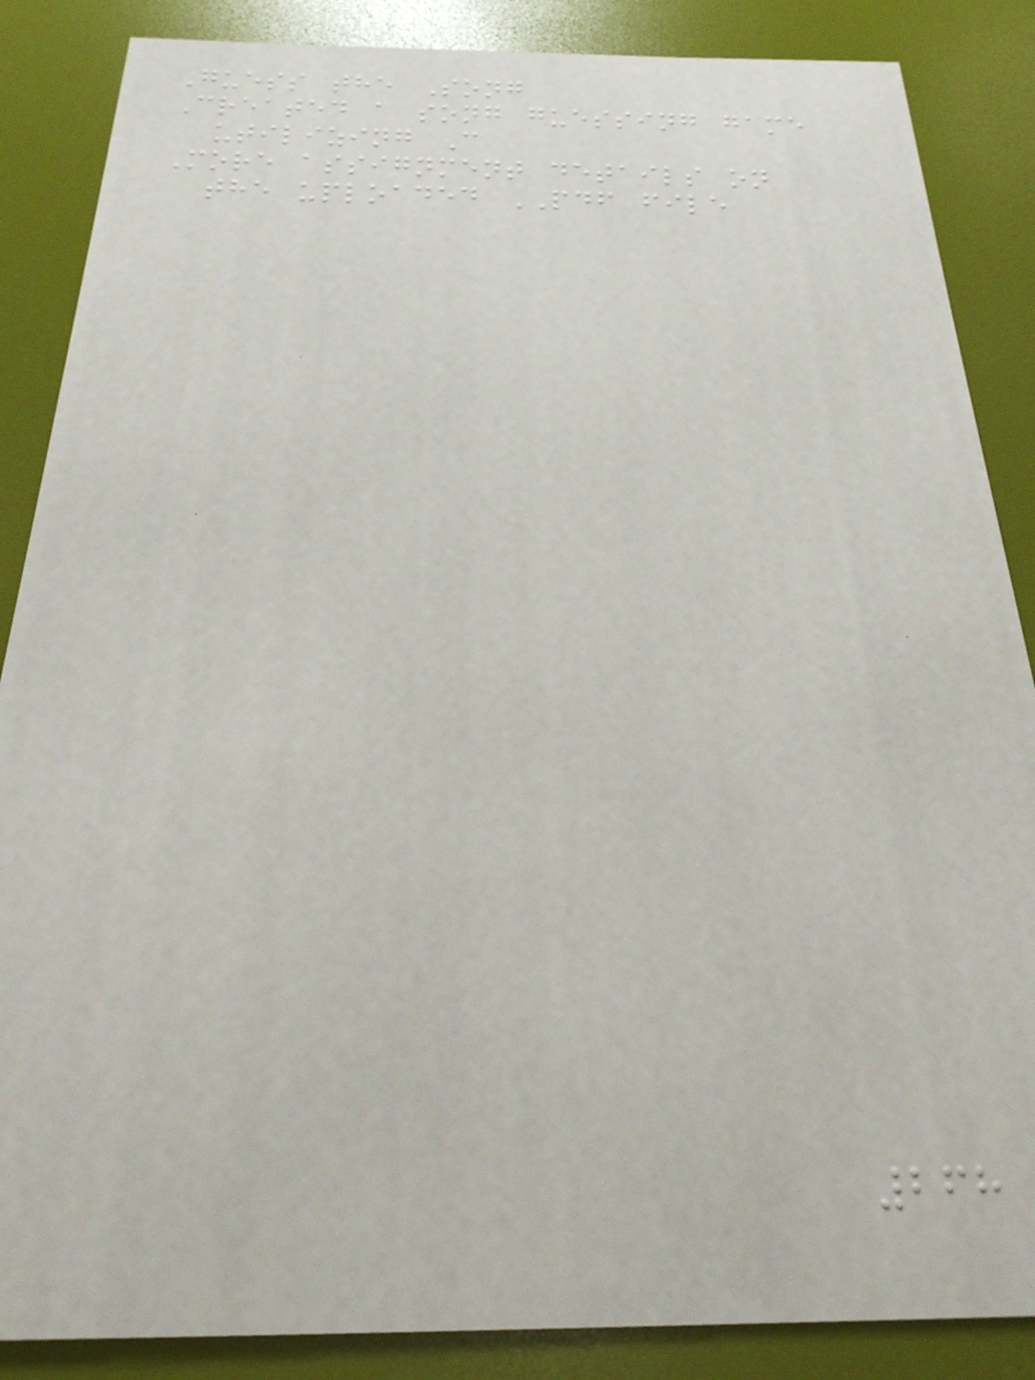Guess the Song
Created a song guessing game
utilizing C
More assignment details on
the uploaded PDF file
268
